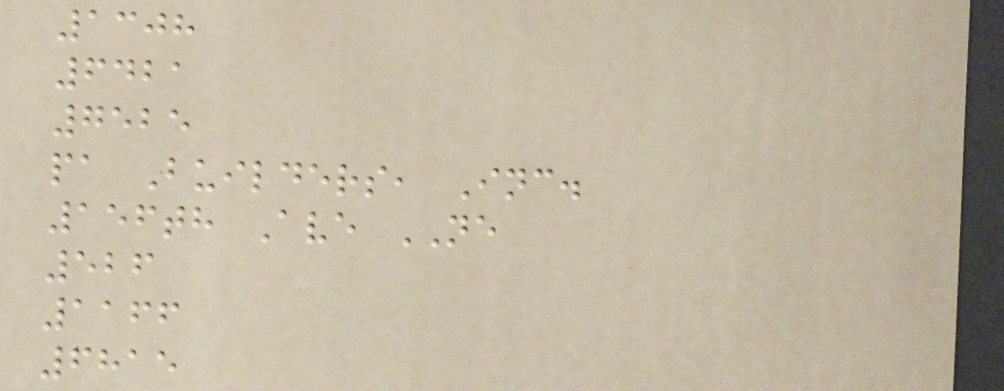1308
6421
7525
pa Builders, Inc.
156th Ave NE
526
1166
6815
